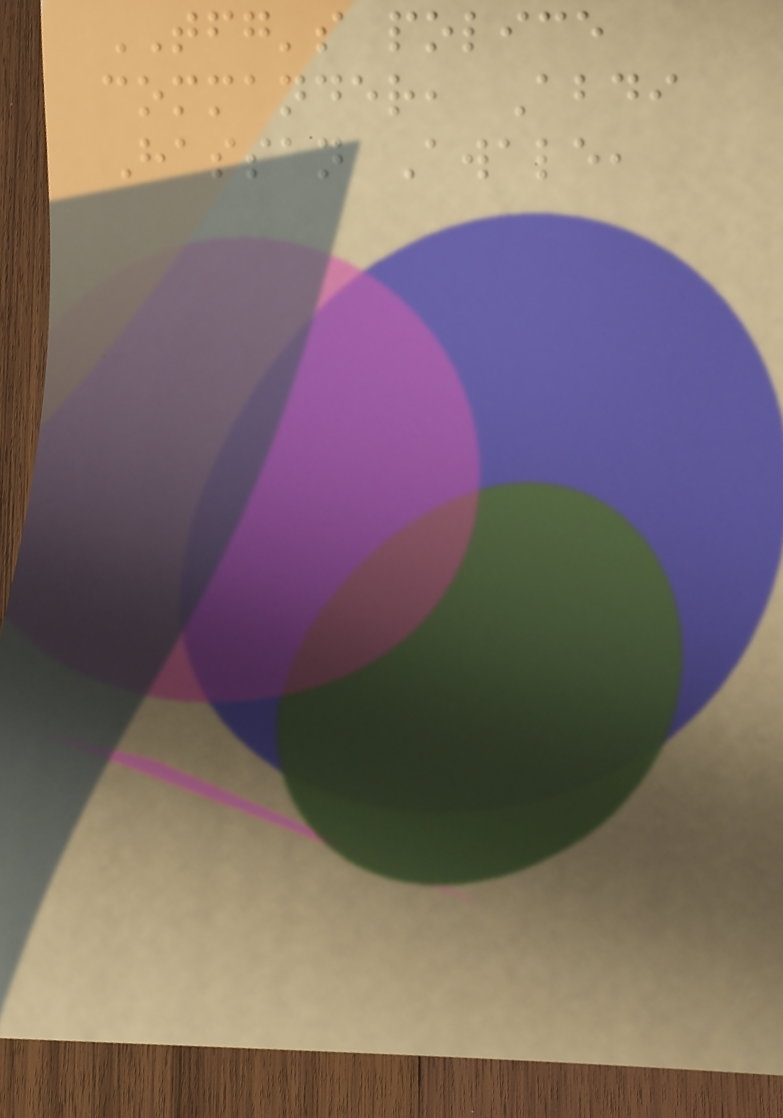TFG's police
commander, Abdi
Hassan Awale,
